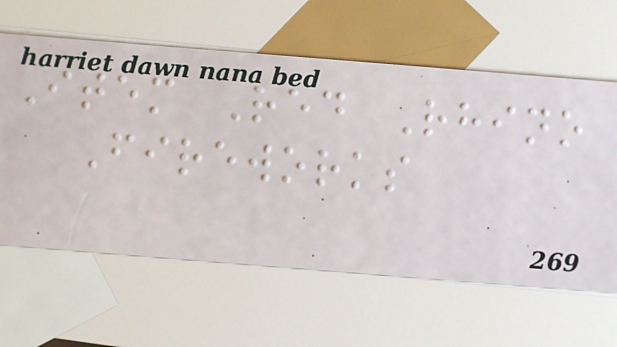Item Red Rhino
Fireworks
